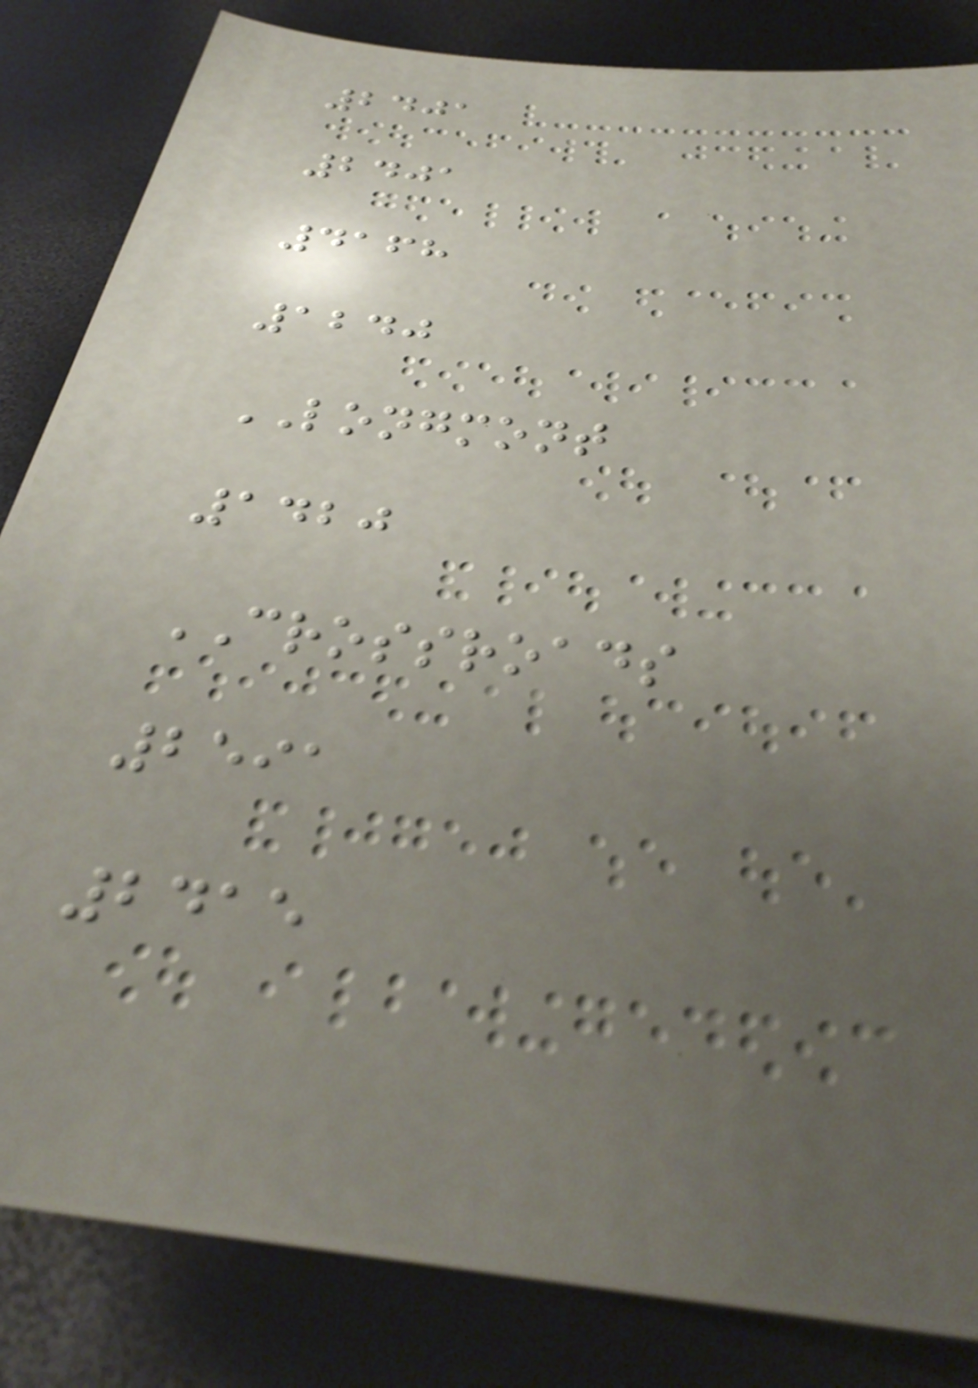2401
2401
4168
1240
LONGMONT
1420
CROSSROADS
2591
2415
